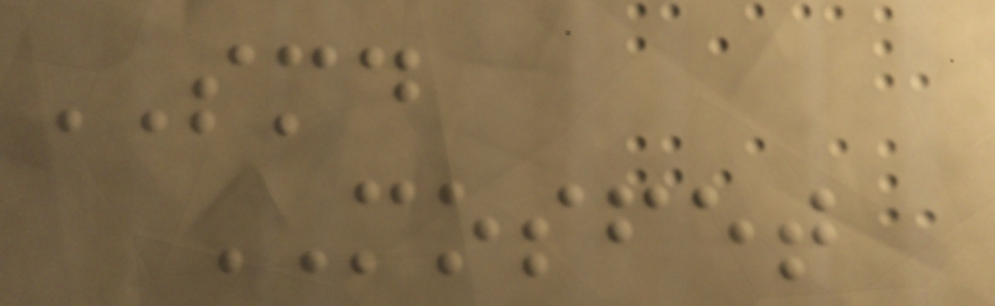SMD
MOSFET
